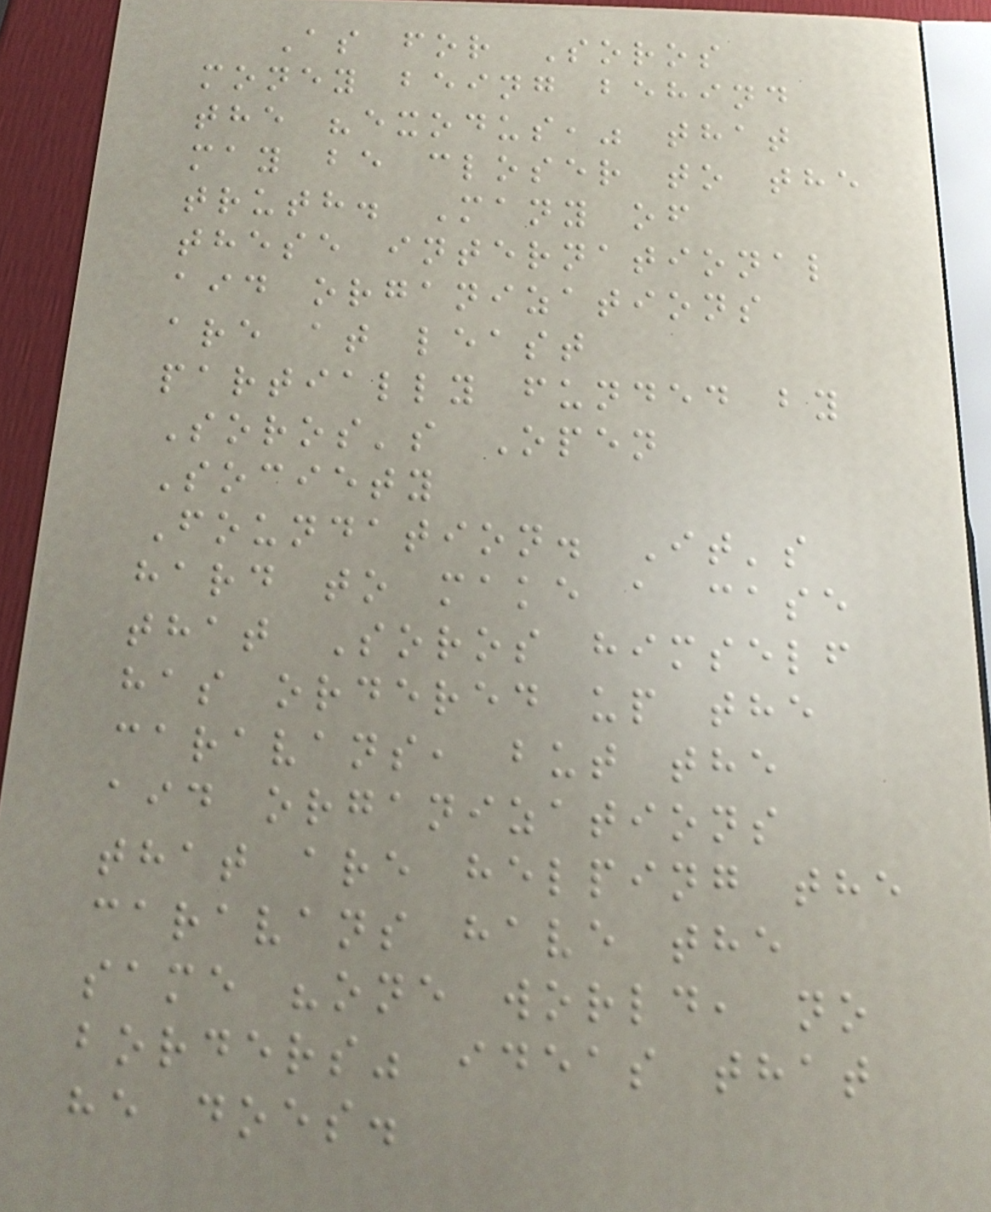As for Soros
money being behind
the "exodus," that
may be closer to the
truth. Many of
these international
aid organizations
are at least
partially funded by
Soros's Open
Society
Foundation. It's
hard to make a case
that Soros himself
has ordered up the
caravans, but the
aid organizations
that are helping the
caravans have the
same "one world, no
borders" ideas that
he does.
